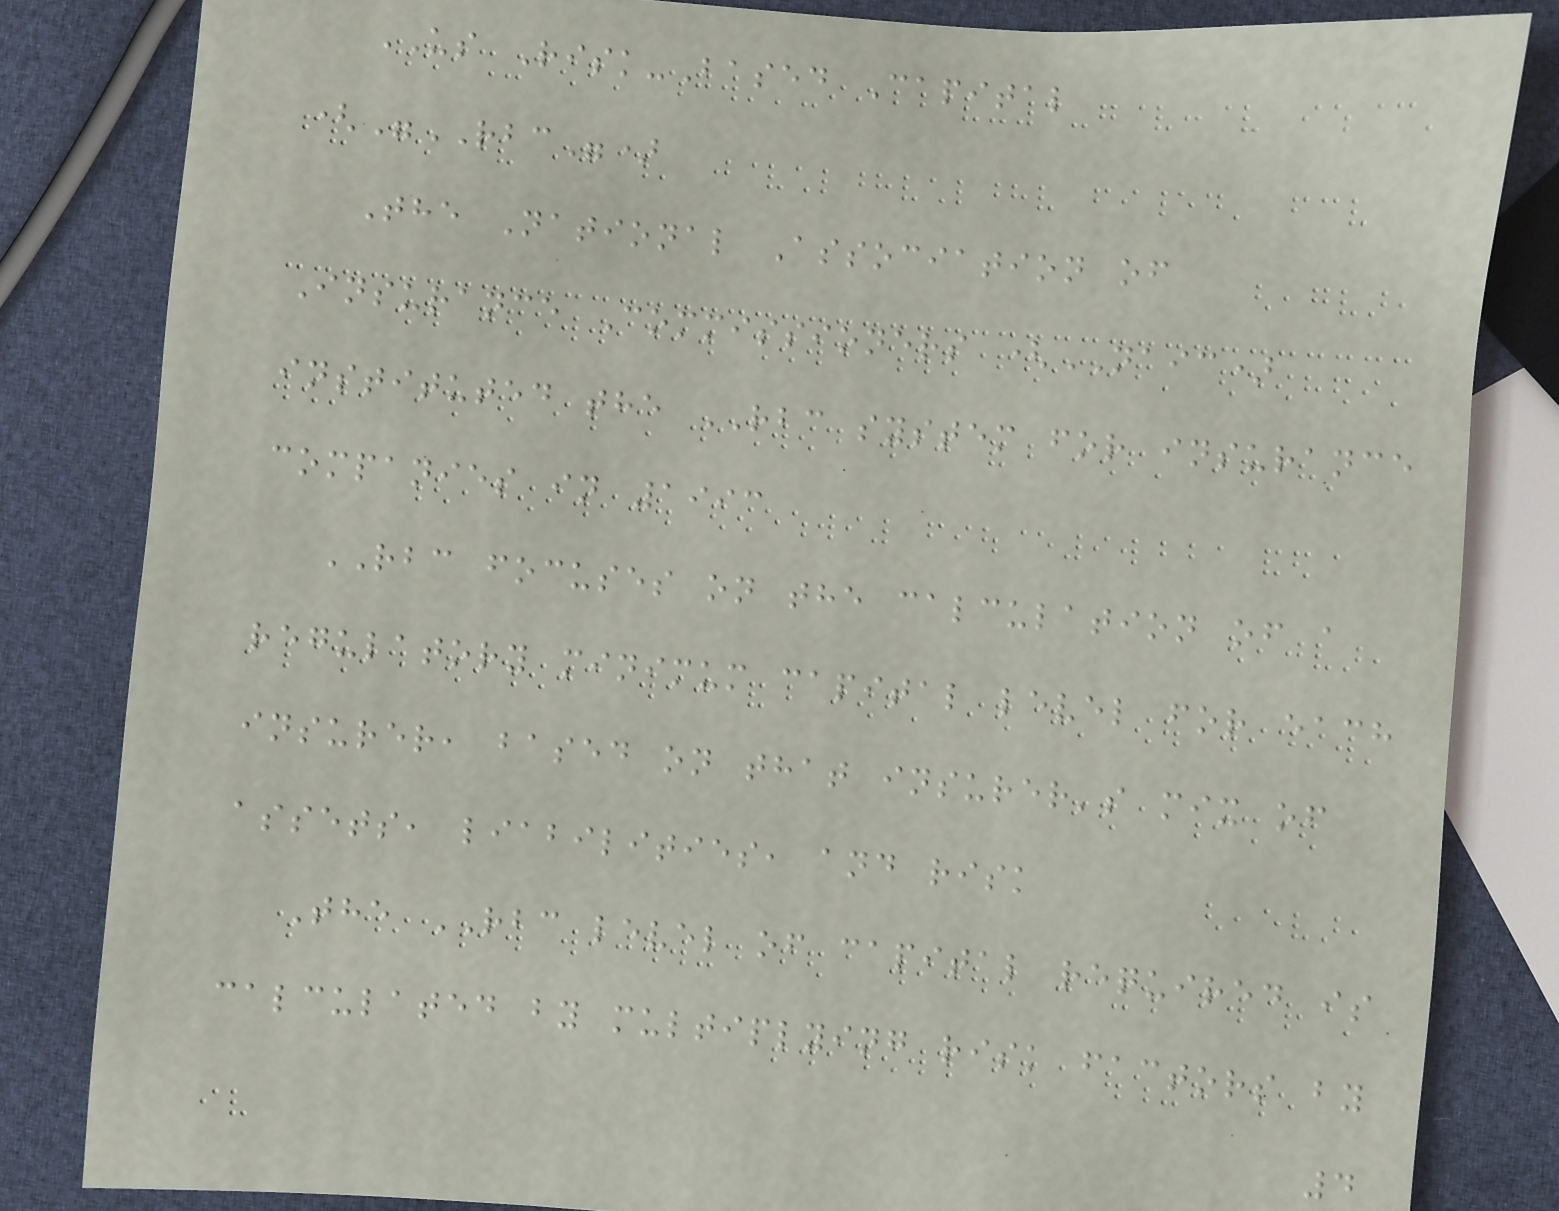US Risk-Based Capital
("RBC")
The National Association of
Insurance Commissioners (NAIC)
instituted the RBC system for insurance
companies in 1993
RBC focuses on the calculation of a
regulatory minimum capital level for each
insurer, based on that insurer's mix of
assets, liabilities, and risk
The RBC level of capital required is
calculated by multiplying risk factors by
4
